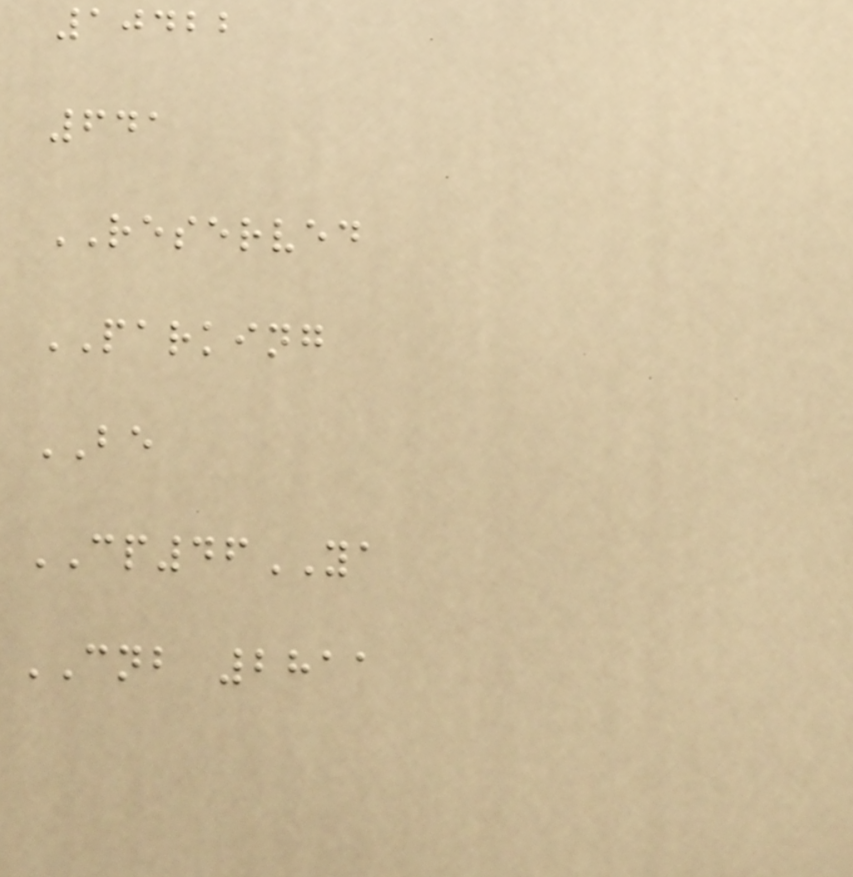10422
641
RESERVED
PARKING
BE
CP46YA
CNB 2811
